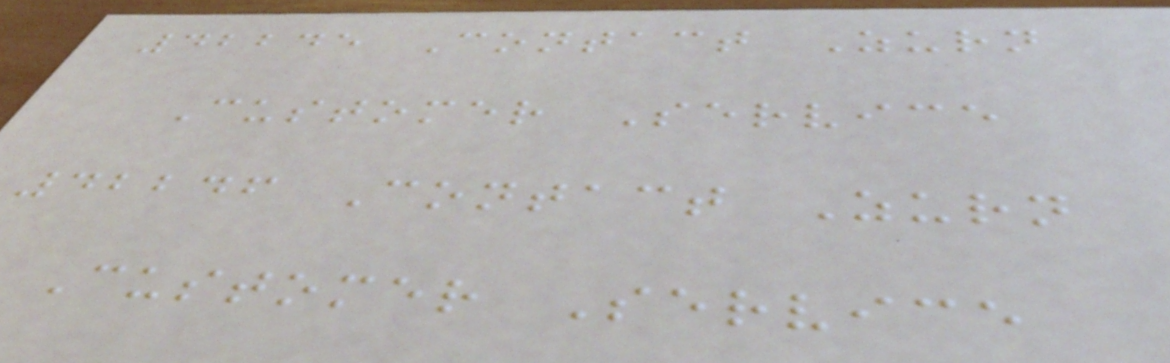42245 Contact Zurn
Customer Service
42246 Contact Zurn
Customer Service
